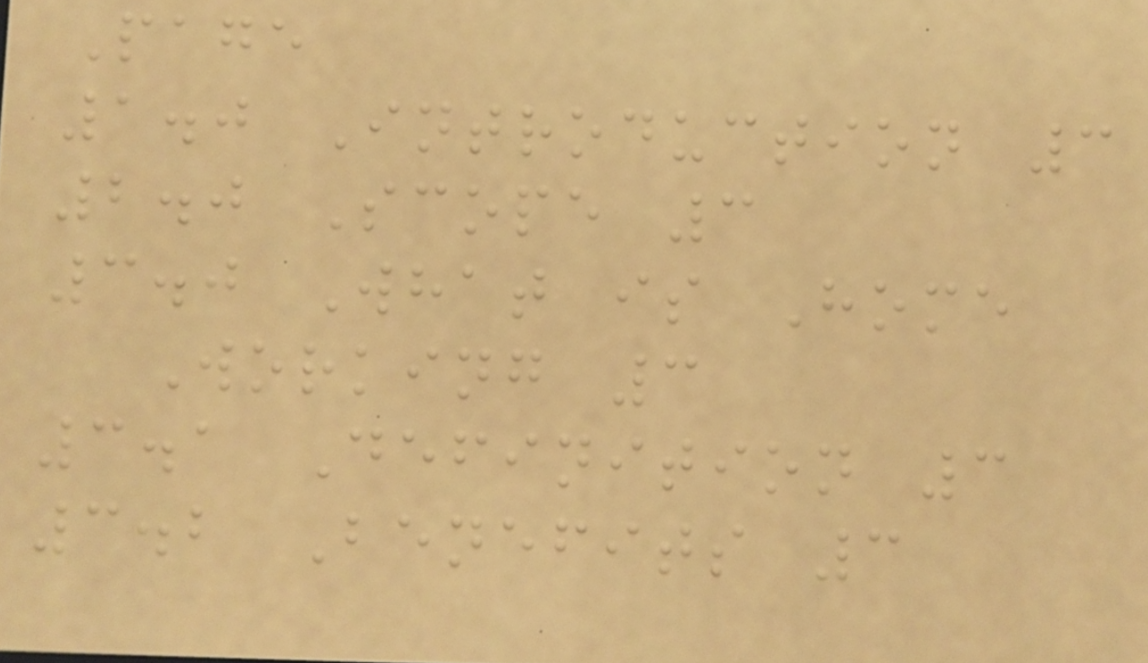Page
1.0 Introduction 3
2.0 Scope 3
3.0 What is Home
Working 3
3.1 Definition 3
3.2 Benefits 3
